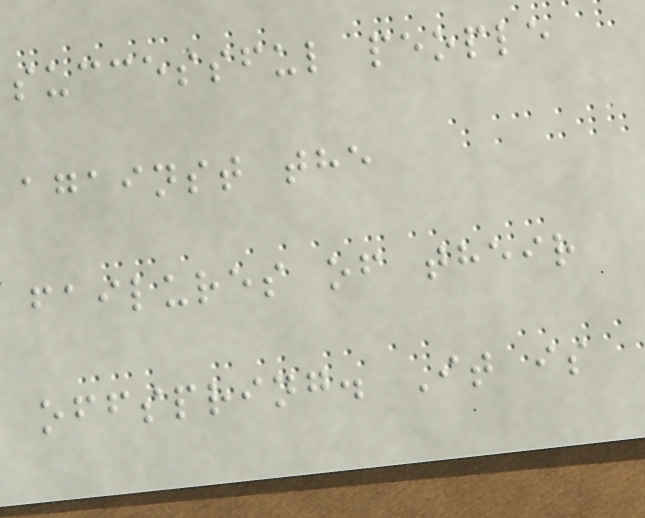successful people
against the
failures of their
offspring. It is
